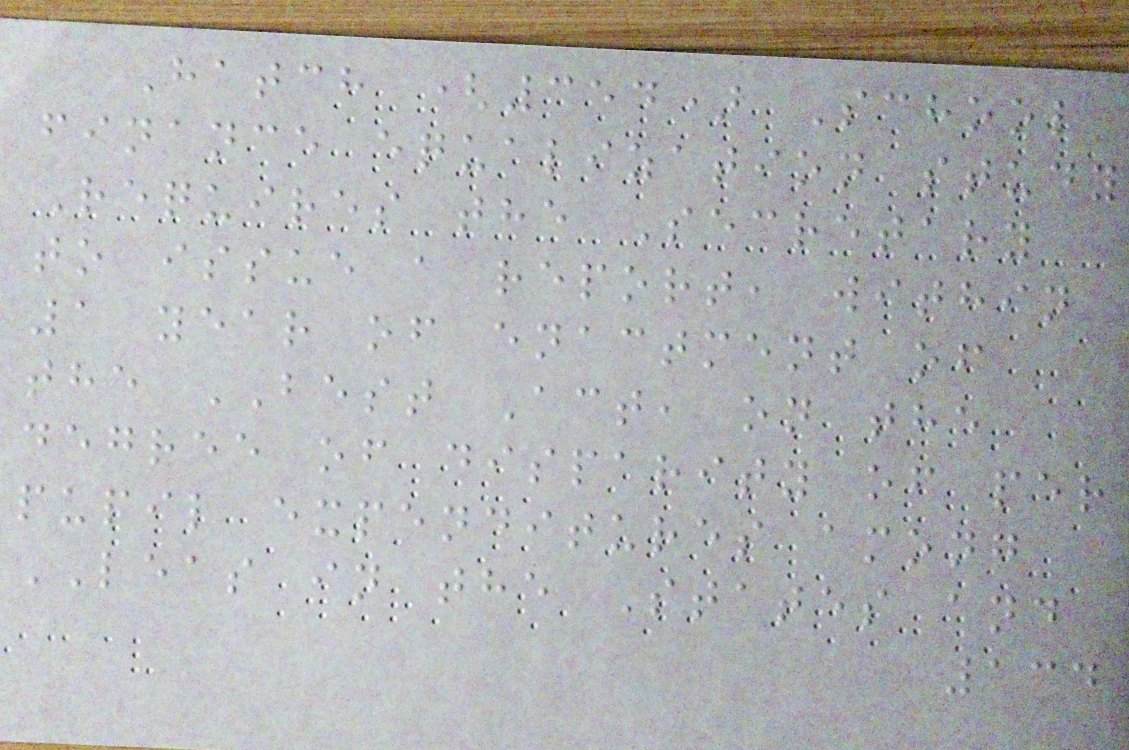Hatch (354) School
finance equalization study
Requires the Secretary
to issue a report, within
1 year of enactment of
the BEST Act, on the
degree of disparity of per
pupil expenditures among
LEAS in the States and
134
